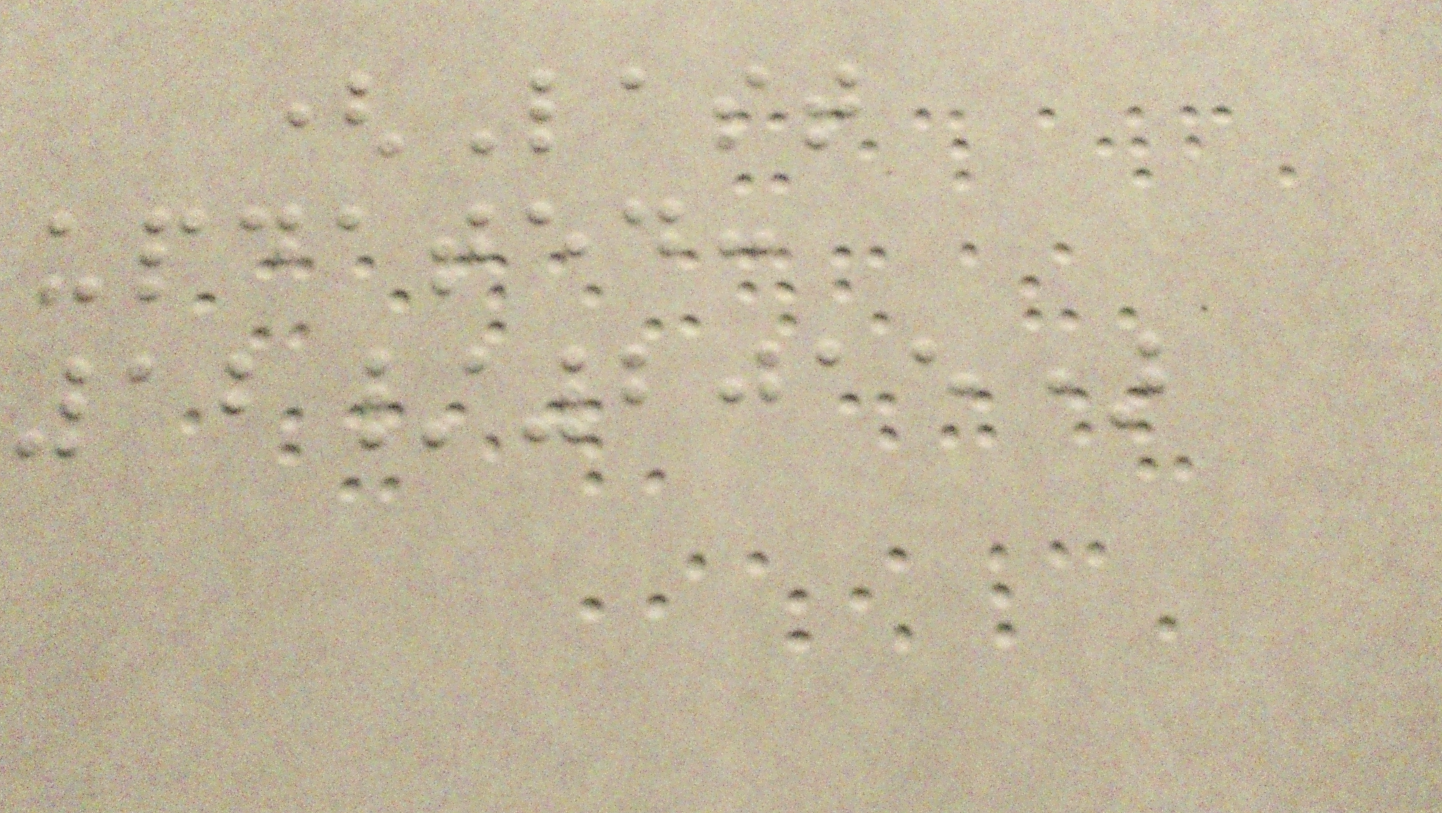(Last
updated:
12/2015)
